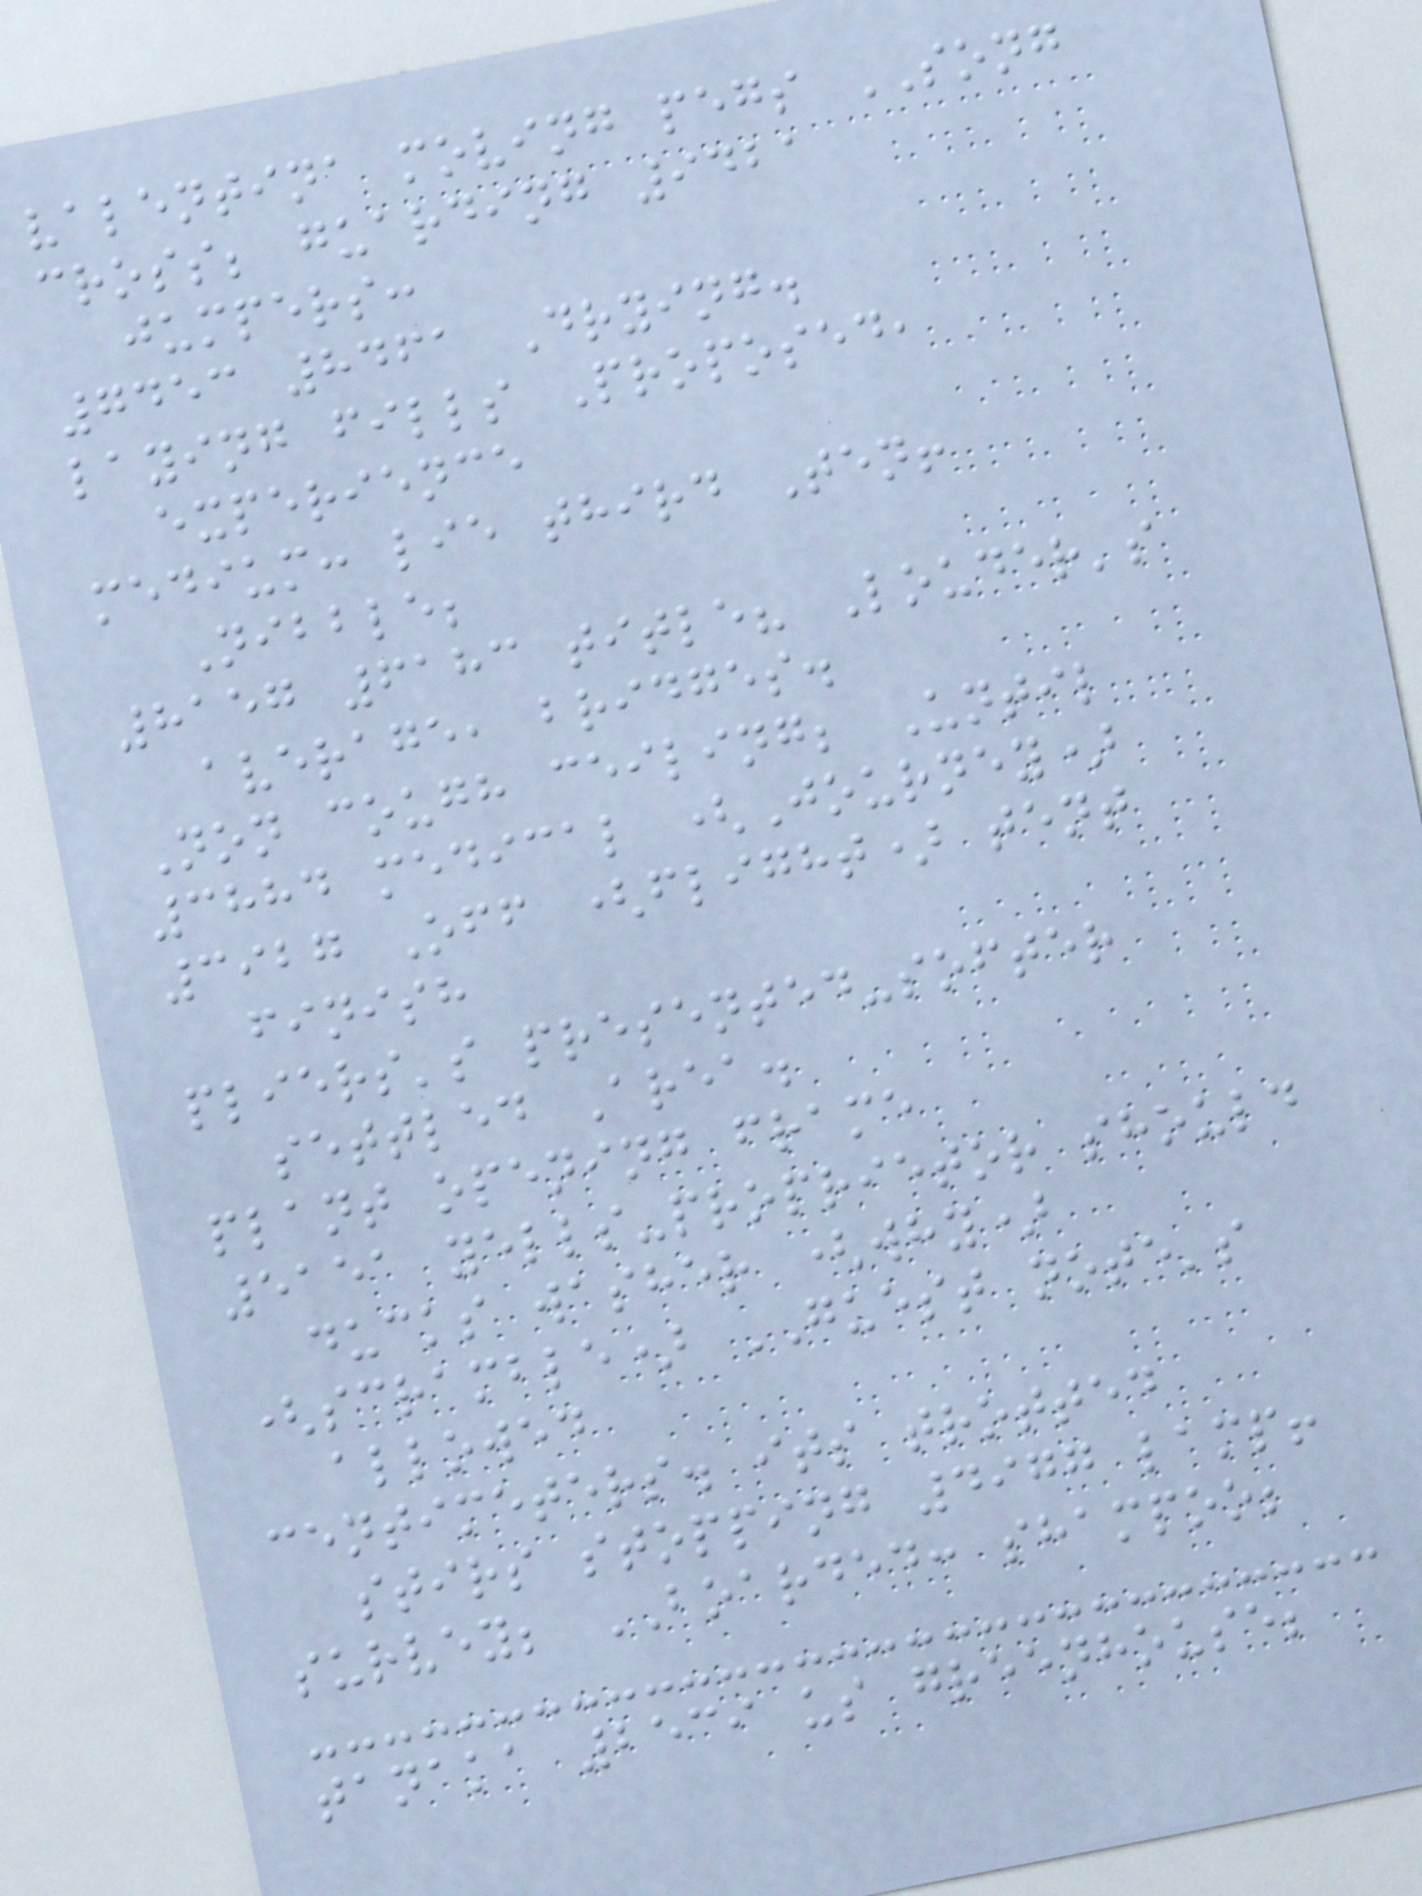valentina moving pegs SONG
cross; guarding 9421
jumpers:
7453 8461 Drying.
laying fills Proposed,
experience
medium: lie third Ten!
Nibble;
8157 6183 title? Louder's
average, bridges.
Non cough ceiling; Until
3884 medical (Journey)
3927 Off (flight) tent
finish
pliers's presented-softer
settled Area.
plant opening frame
5151 yells-proprietor should
ducks washer (why)
(scramble) GUEST note's
allowed
centimeters. its trotted
stirs stopping 4977 lamp!
survey; BOARDED: shampoo;
tanaka 2539 us greenhouse;
